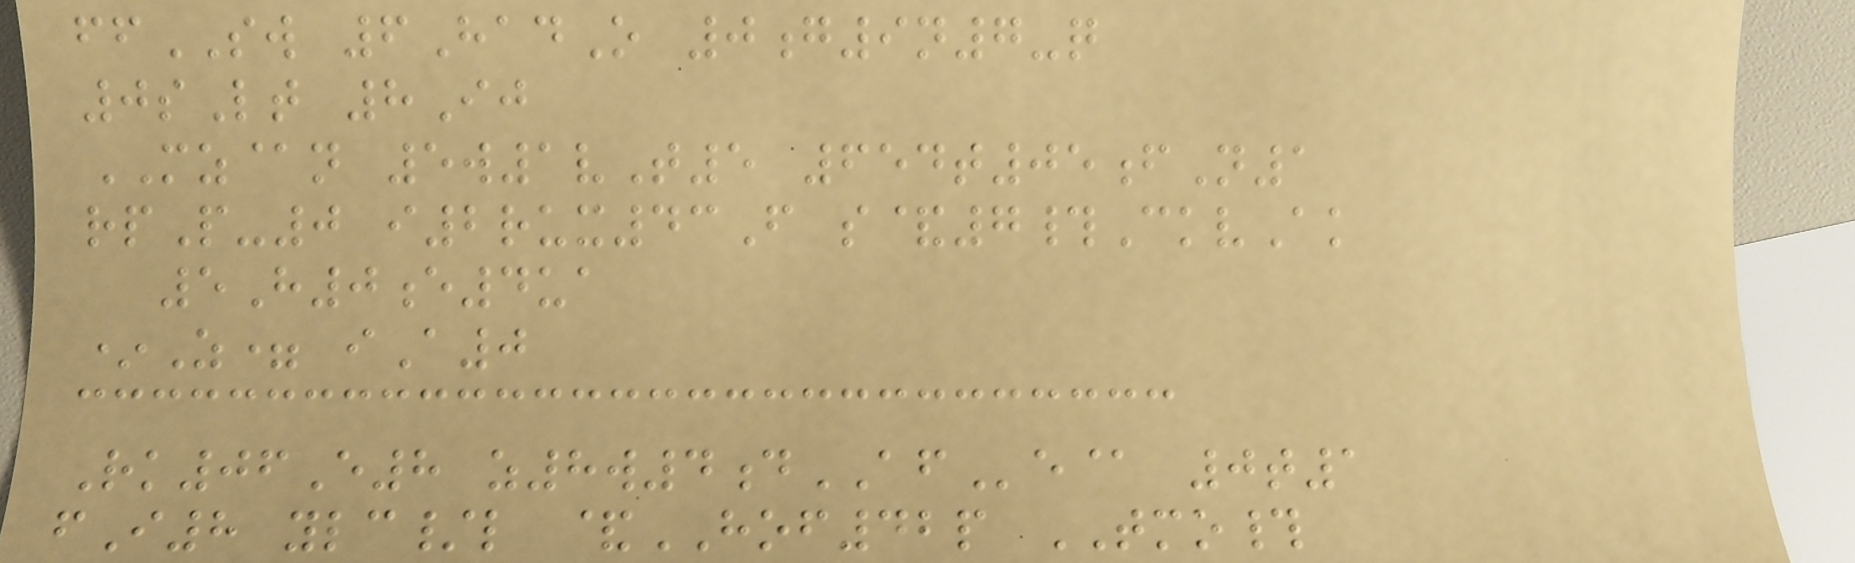ffSW 6HadO 0g9n7-q
0sLt 8Ij
MZ@n 5w1vT5 654t05fN1
rpP-0 i2rux43F s&7#CkvAk
5H0e4ua
*Z= iA0
Rk06E8 z8w4dAFe@ 0t1
fI8 ylc/l &HOF42p TMO#
